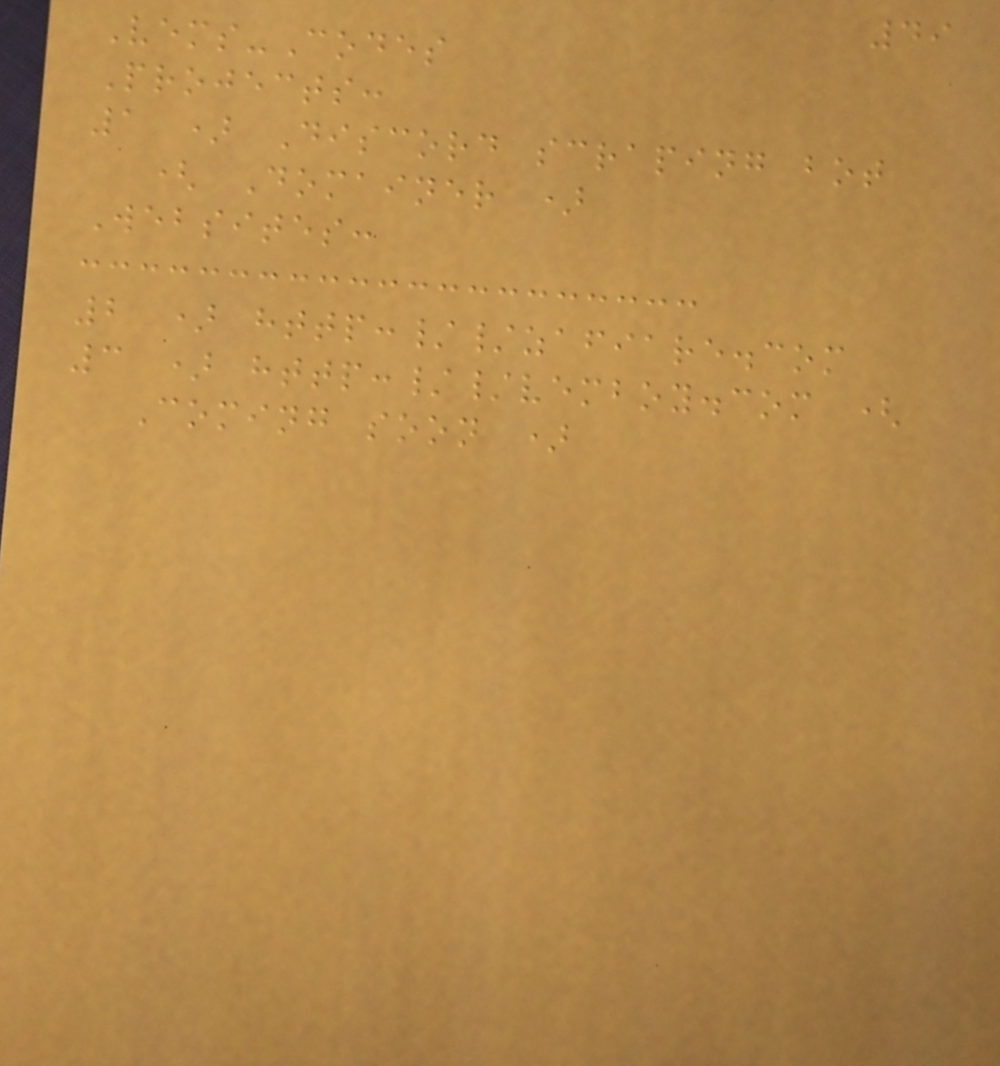49
Vems-Codes
Projects:
1 ) Discord scraping bot
( Domainer )
Websites:
2 ) http://zafiare.com
3 ) http://vemboy.com (
Coming soon )
